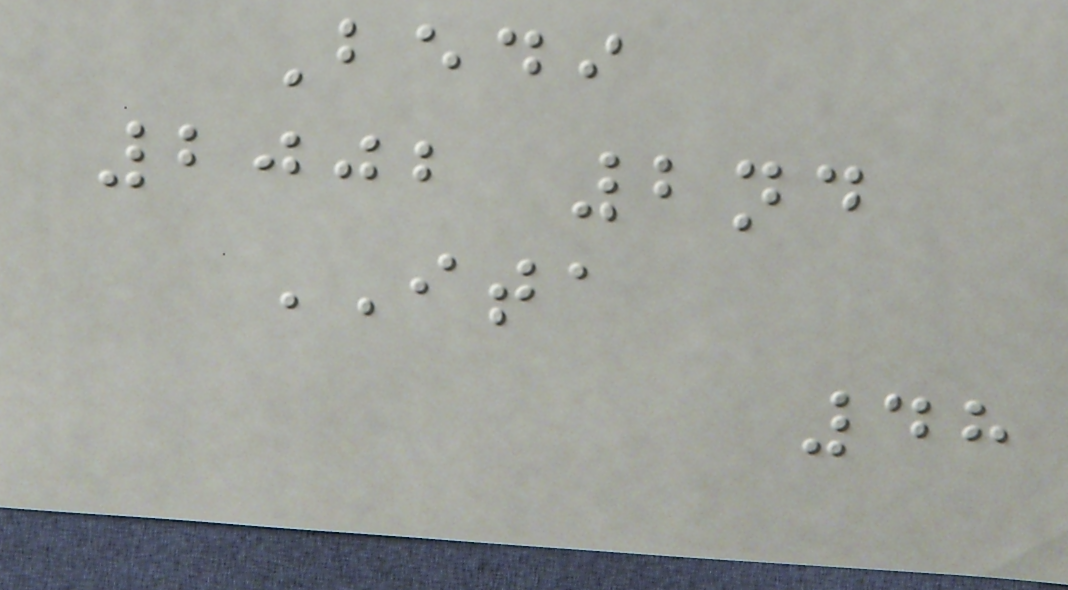Bedi
2002 2nd
ITA
48
